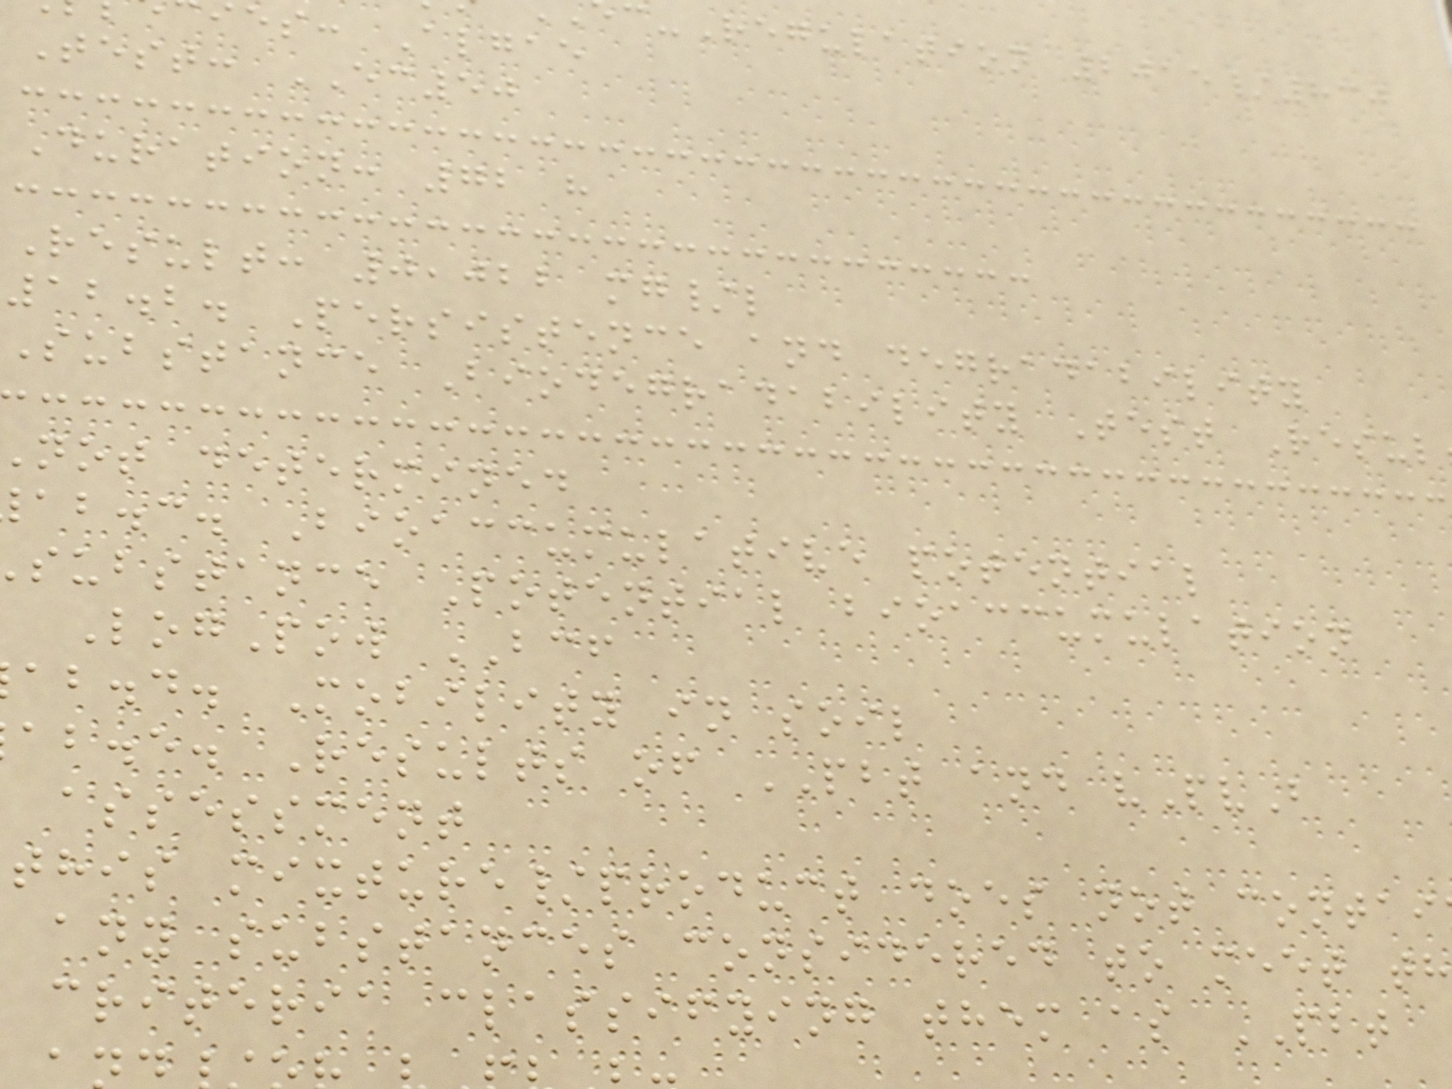-Regulation 2015/830
es: Algae
Test: EC50
Duration: 72 h
Result: 0,022 mg/l
12.2. Persistence and degradability
Substance Biodegradability Test Resul
not determined
ab.c. Bioaccumulative potential
substance Potential bioaccumulation
LogPow BCF
ab.d. Mobility in soil
ab.e. Results of PBT and vPvB
assessment
this mixture/product does not contai
any substances considered to meet th
criteria classifying them as PBT
